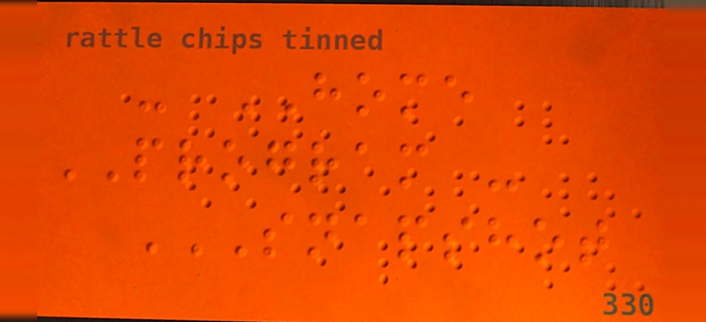- HOME
PROGRAM -
SNAPSHOT
